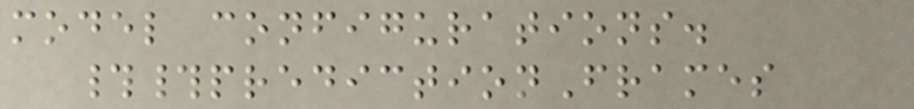model configurations.
##predictionFrames
